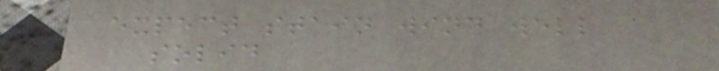expect stain wind well
solid
